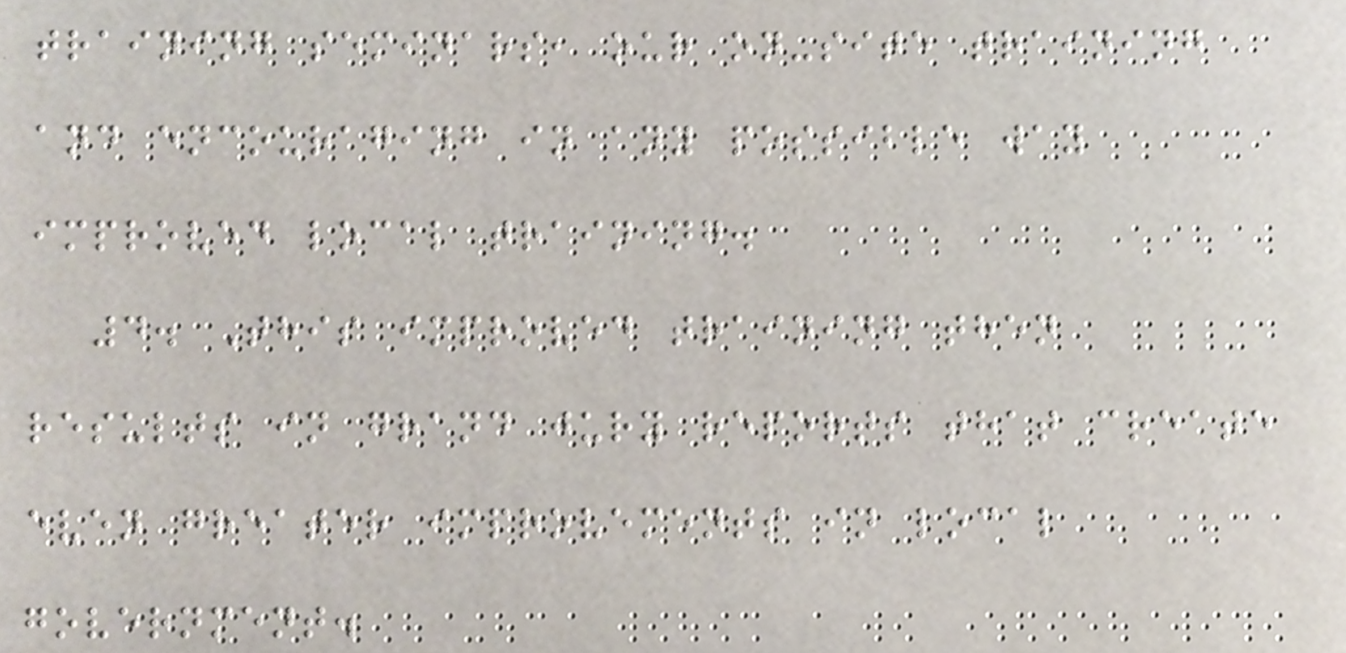training seminars, our on-site training
and encouraging in any possible way
improved local training.
4. This improved training then
results in grand jury reports that create
even greater improvements in local
government.
